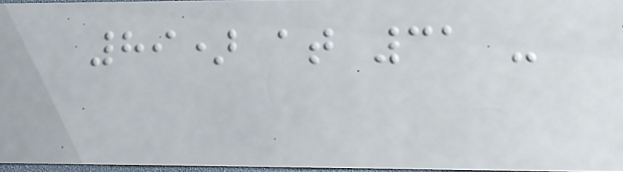89) at 31 -
